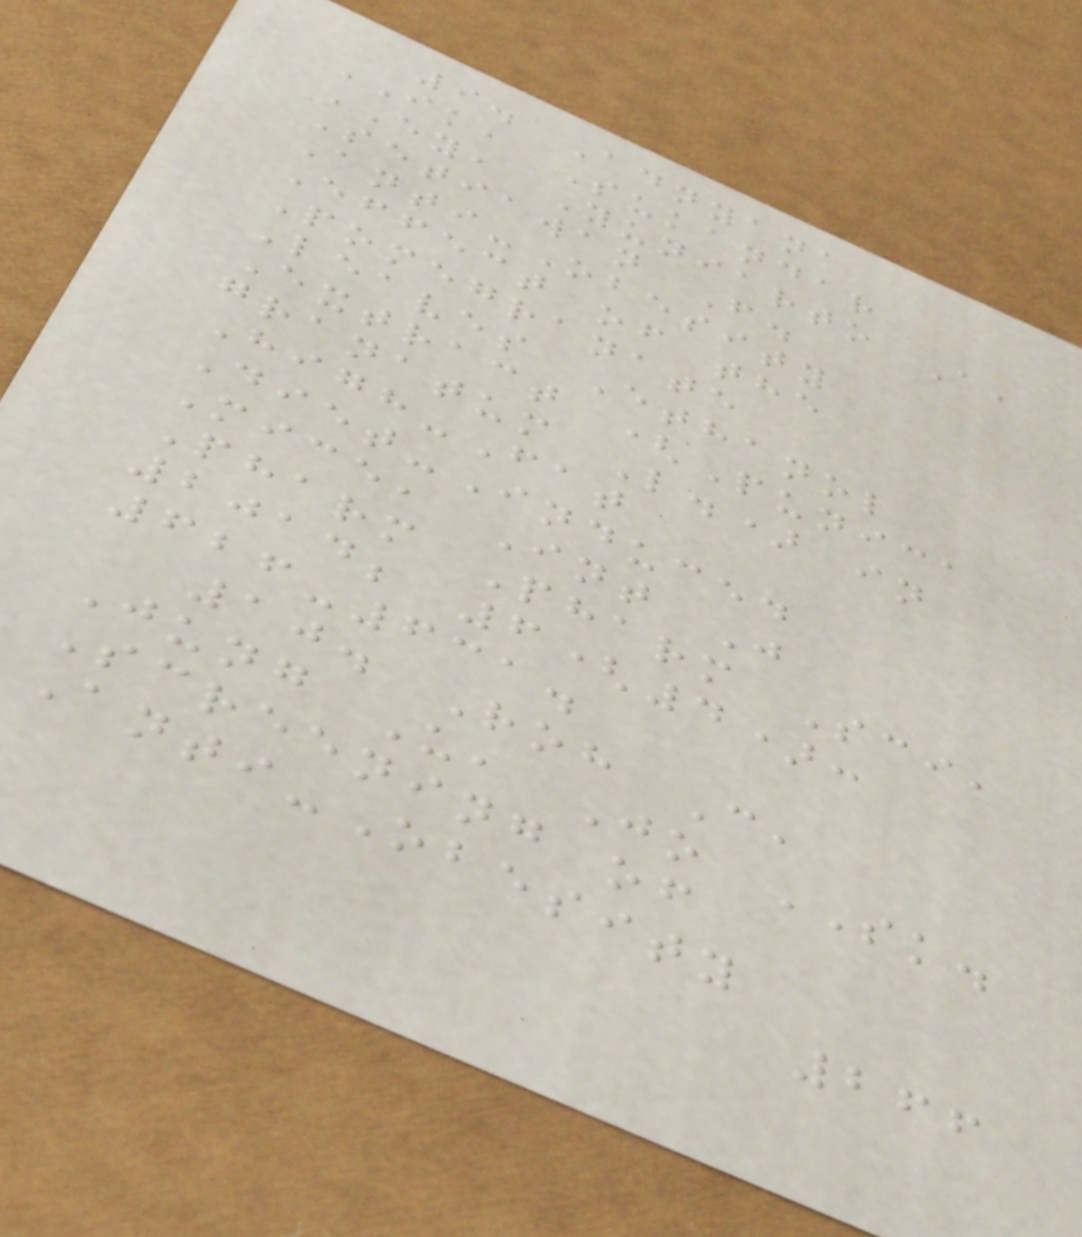9. Adnyana
IK, Sukandar
EY, Yuniarto A,
Setiawan F.
Anti-Obesity
Effect of the
Pomegranate
Leaves Ethanol
Extract (Punica
granatum L.) in
High-Fat
Diet-Induced
Mice, Int J
Pharm Pharm Sci,
2014; 6(4):
626-631.
10. Roh C,
Jung U, Jo SK.
Screening of
Anti-Obesity
266
